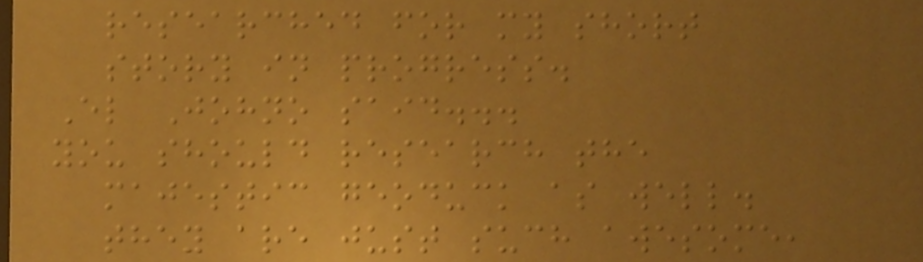researched for my short
story in progress.
El Johno said...
you should research the
majestic geoduck as well.
they are just such awesome,
